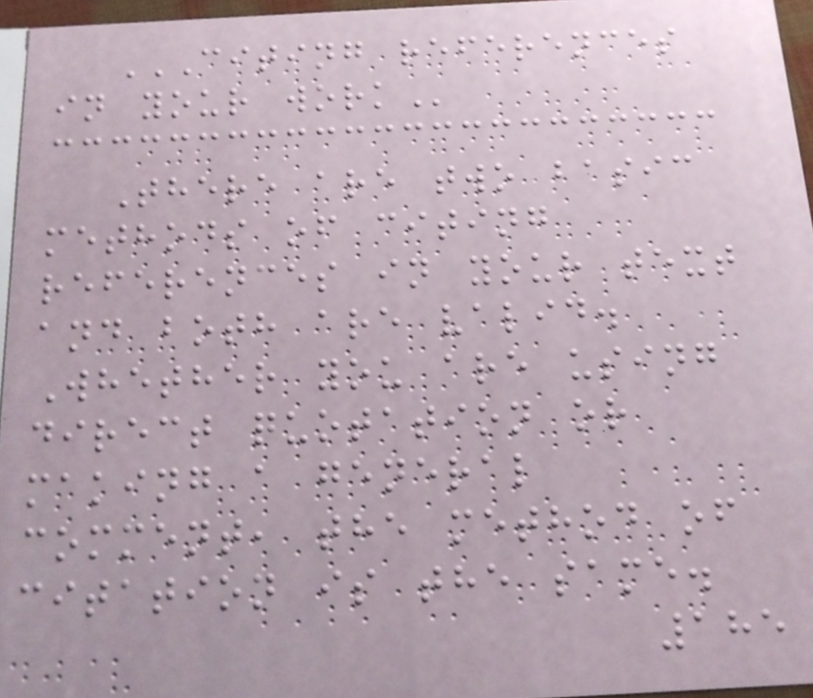CITING REFERENCES
IN YOUR WORK
There are two basic
methods of citing
references in your text
and both are valid.
Whether you are using
direct quotation or
making a general
comment, the method of
citation is the same.
185
